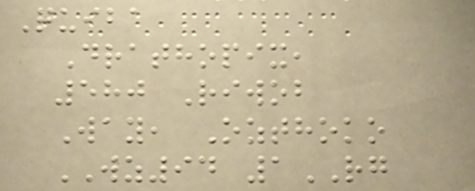Quiba
Drathopix,
580 Riwob
Way, Ozthoko
WZ94 1RG
